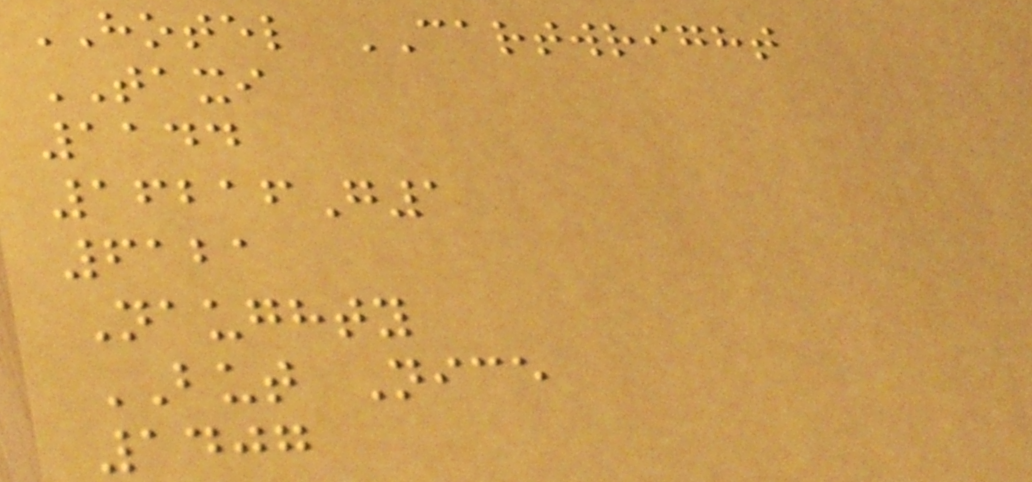HOTEL CARTWRIGHT
TAXI
1144
16216G1
6121
Naughty
BUT Nice
1407
